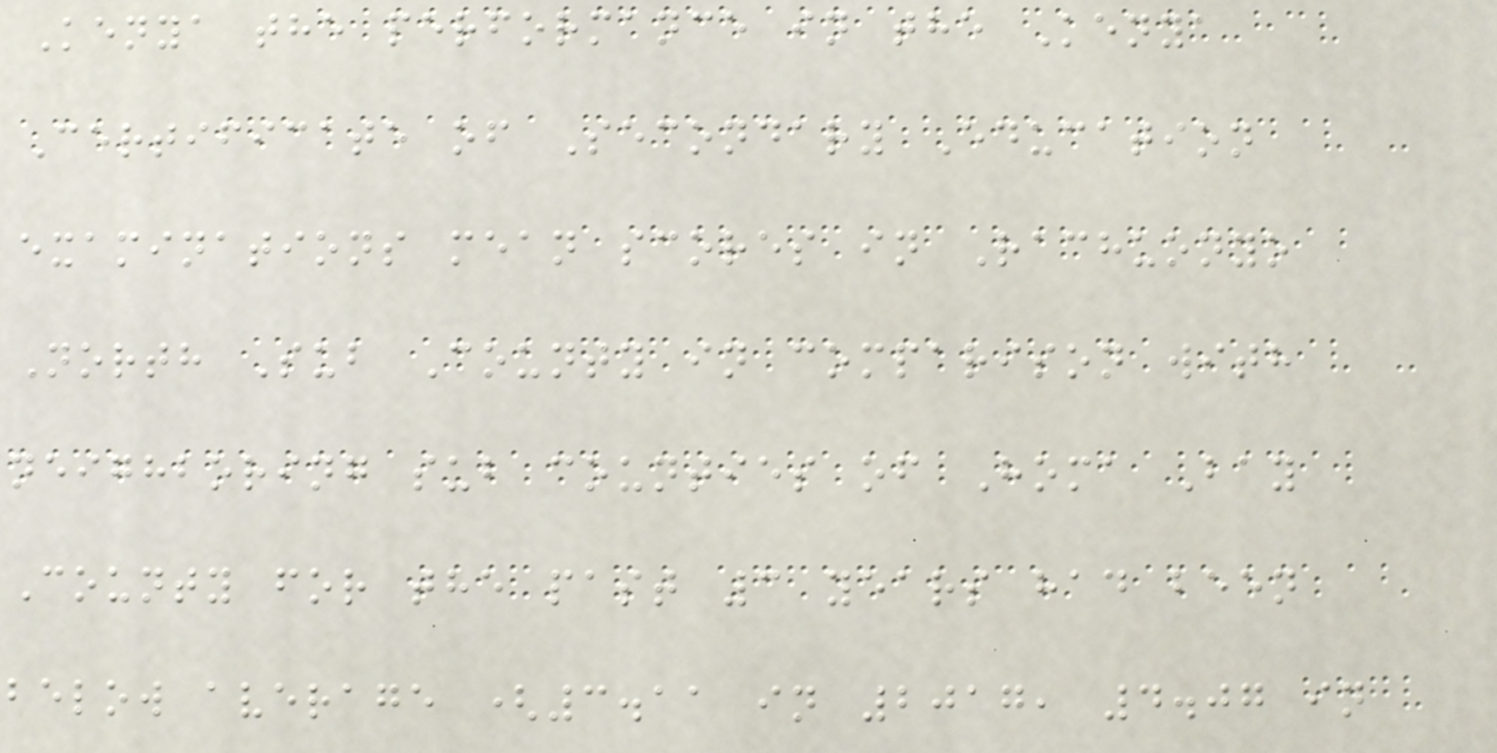Kenya the performance in the Kenya
Certificate of Secondary Education
examinations mean scores in Rachuonyo
North Sub County in comparison with
neighboring sub counties of Homa Bay
County for the past 3 years had been
below average (3.11 in 2017, 4.07 in
